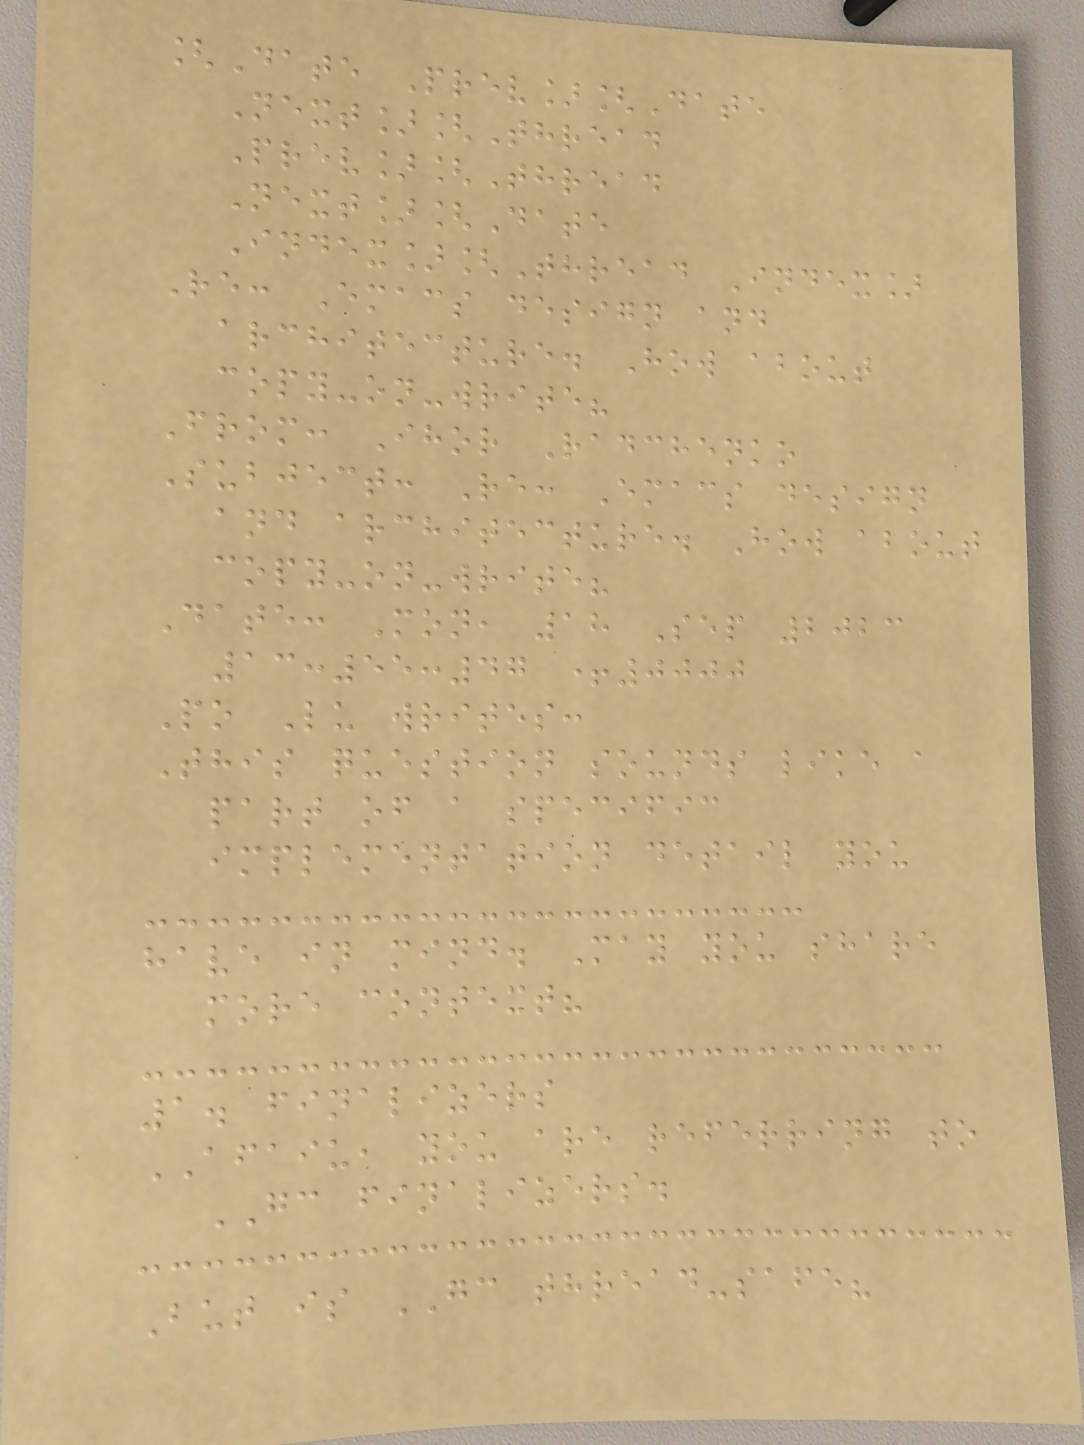[Date Prev][Date
Next][Thread
Prev][Thread
Next][Date
Index][Thread Index]
Re: Emacs design and
architecture. How about
copy-on-write?
From: Ihor Radchenko
Subject: Re: Emacs design
and architecture. How about
copy-on-write?
Date: Mon, 18 Sep 2023
13:55:47 +0000
Po Lu writes:
This question sounds like a
part of a specific
implementation detail you
have in mind. May you share
more context?
1. finalizers
AFAIU, you are referring to
GC finalizers.
But is GC thread-safe?
